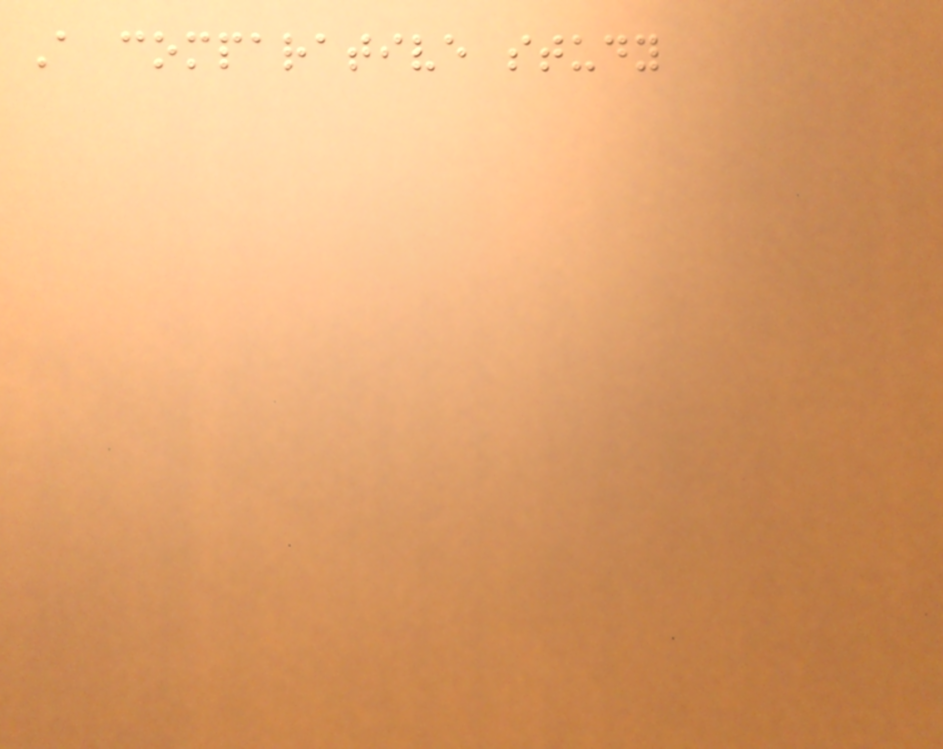A comparative study
